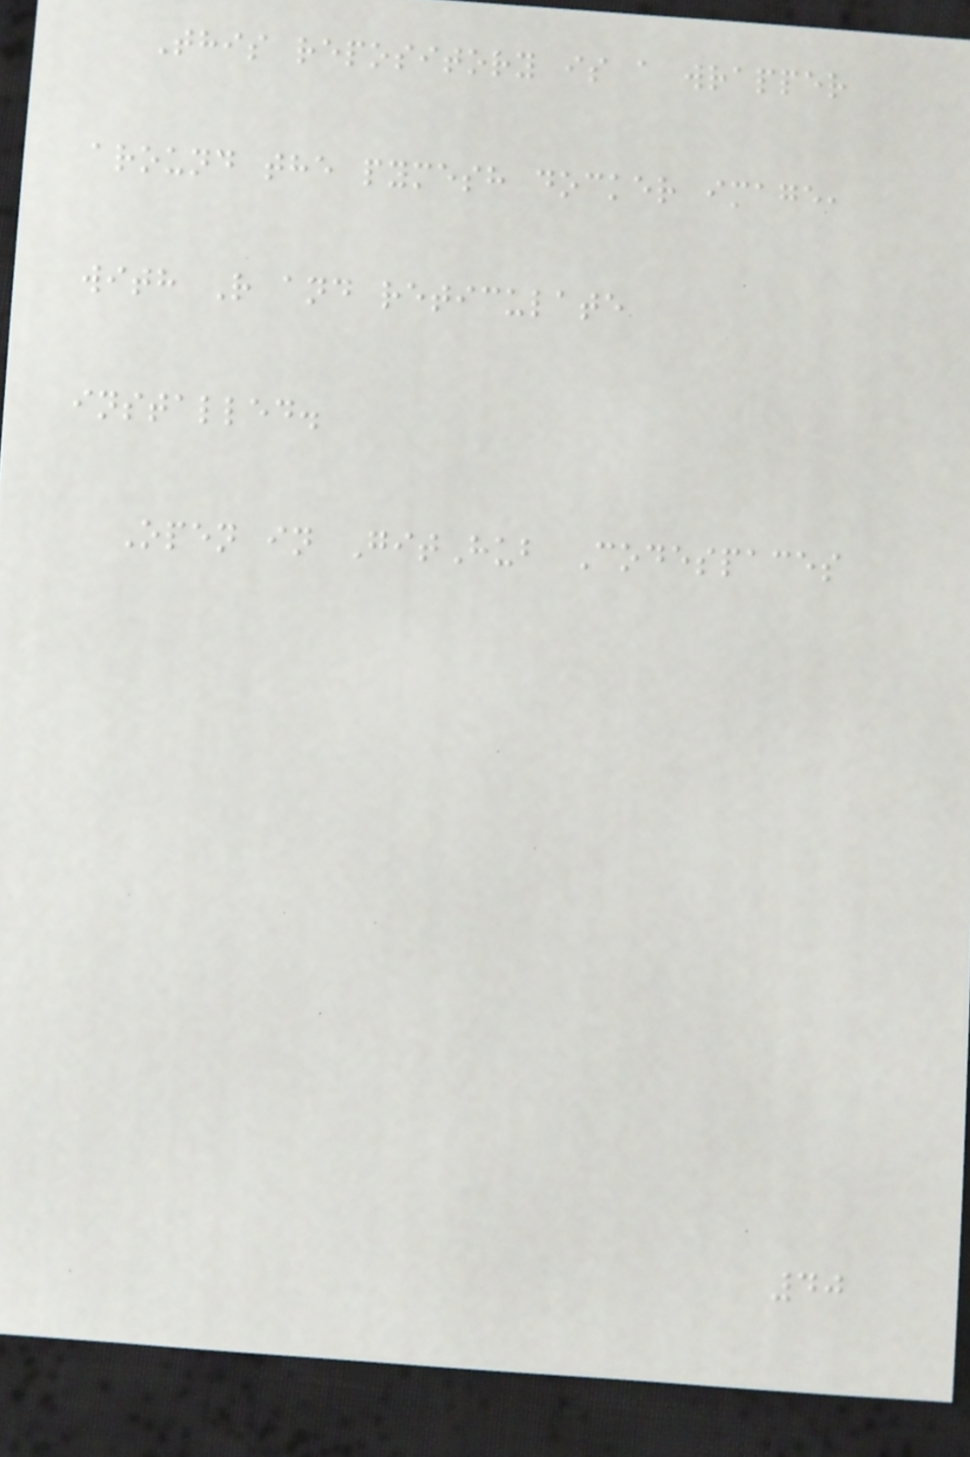This repository is a wrapper
around the pymesh docker image,
with R and reticulate
installed.
Open in GitHub Codespaces
40
